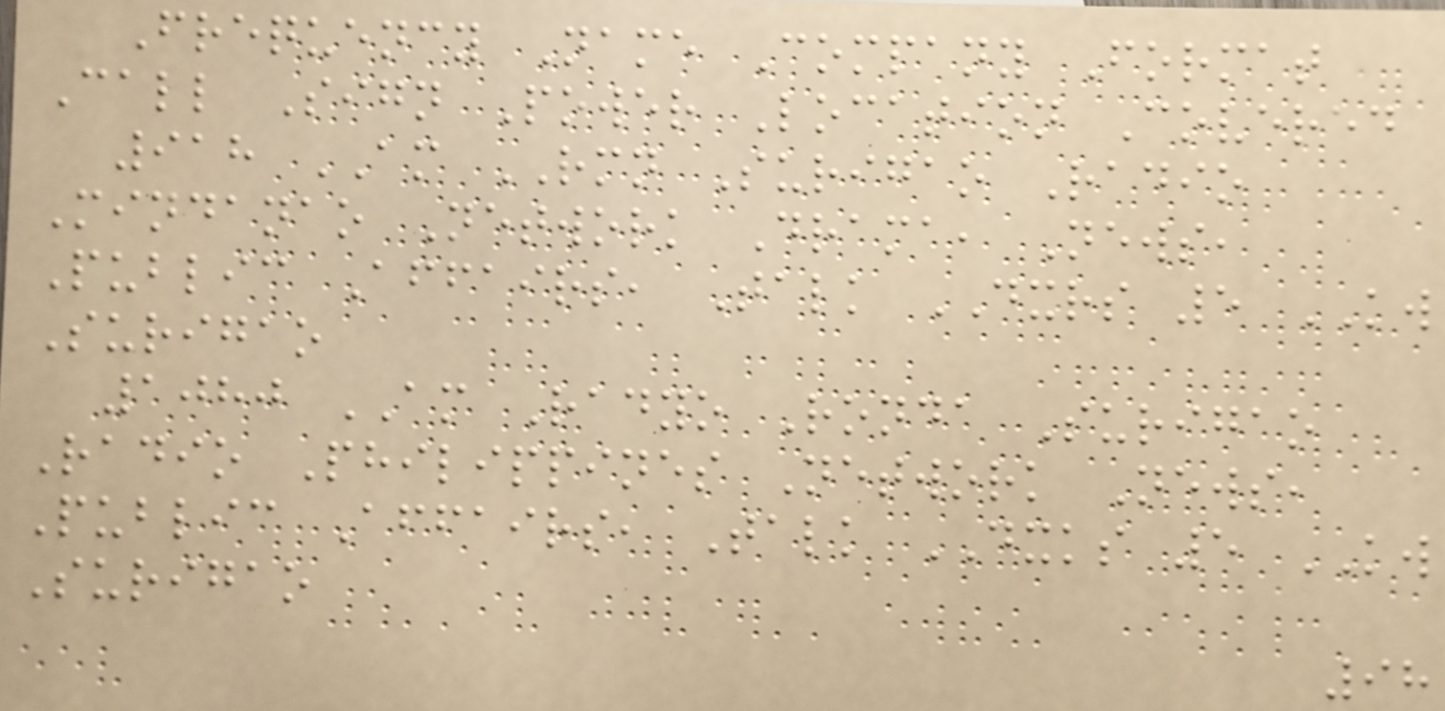Frequency Name Company Format
Call Sign Power Location Covered
918 AM RMN Surigao Radio
Mindanao Network Drama, News,
Public Affairs, Talk DXRS 5 KW
Surigao
1080 AM Radyo Ronda Surigao
Radio Philippines Network News,
Public Affairs, Talk DXKS 5 KW
Surigao
98
